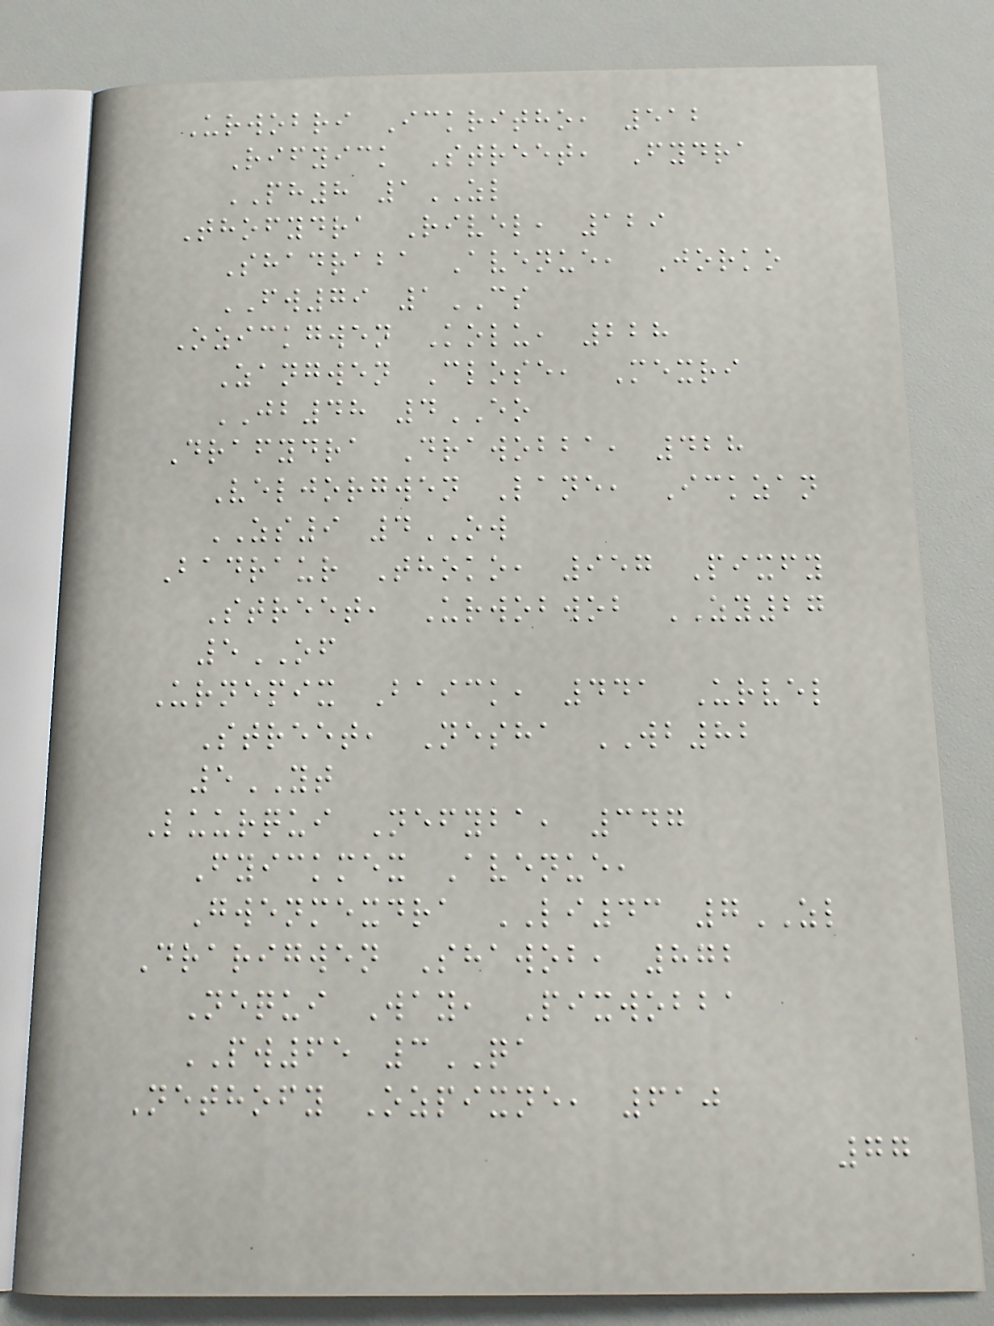Urwobri Ickritho, 512
Rifyick Street, Fydra
PH8 1ZL
Thofydra Rivel, 129
Shadraba Avenue, Jorko
FW79 1CS
Ozickgwen Kolu, 228
Zangwen Close, Mexri
JB48 4EO
Drafydra Drawobba, 428
Veljorgwen Lane, Ickzan
ZS9 4OW
Badraur Thoko, 957 Pixfy
Street, Urwobwob ZY27
5OF
Urnepix Baick, 441 Urvel
Street, Nesha WB82
5YT
Luurqui Nefyba, 347
Fyickmex Avenue,
Gwenmexdra LI43 7ZL
Drarigwen Shawob, 872
Nequi Way, Pixwobba
PW65 3QA
Nethofy Ozpixne, 610
77
